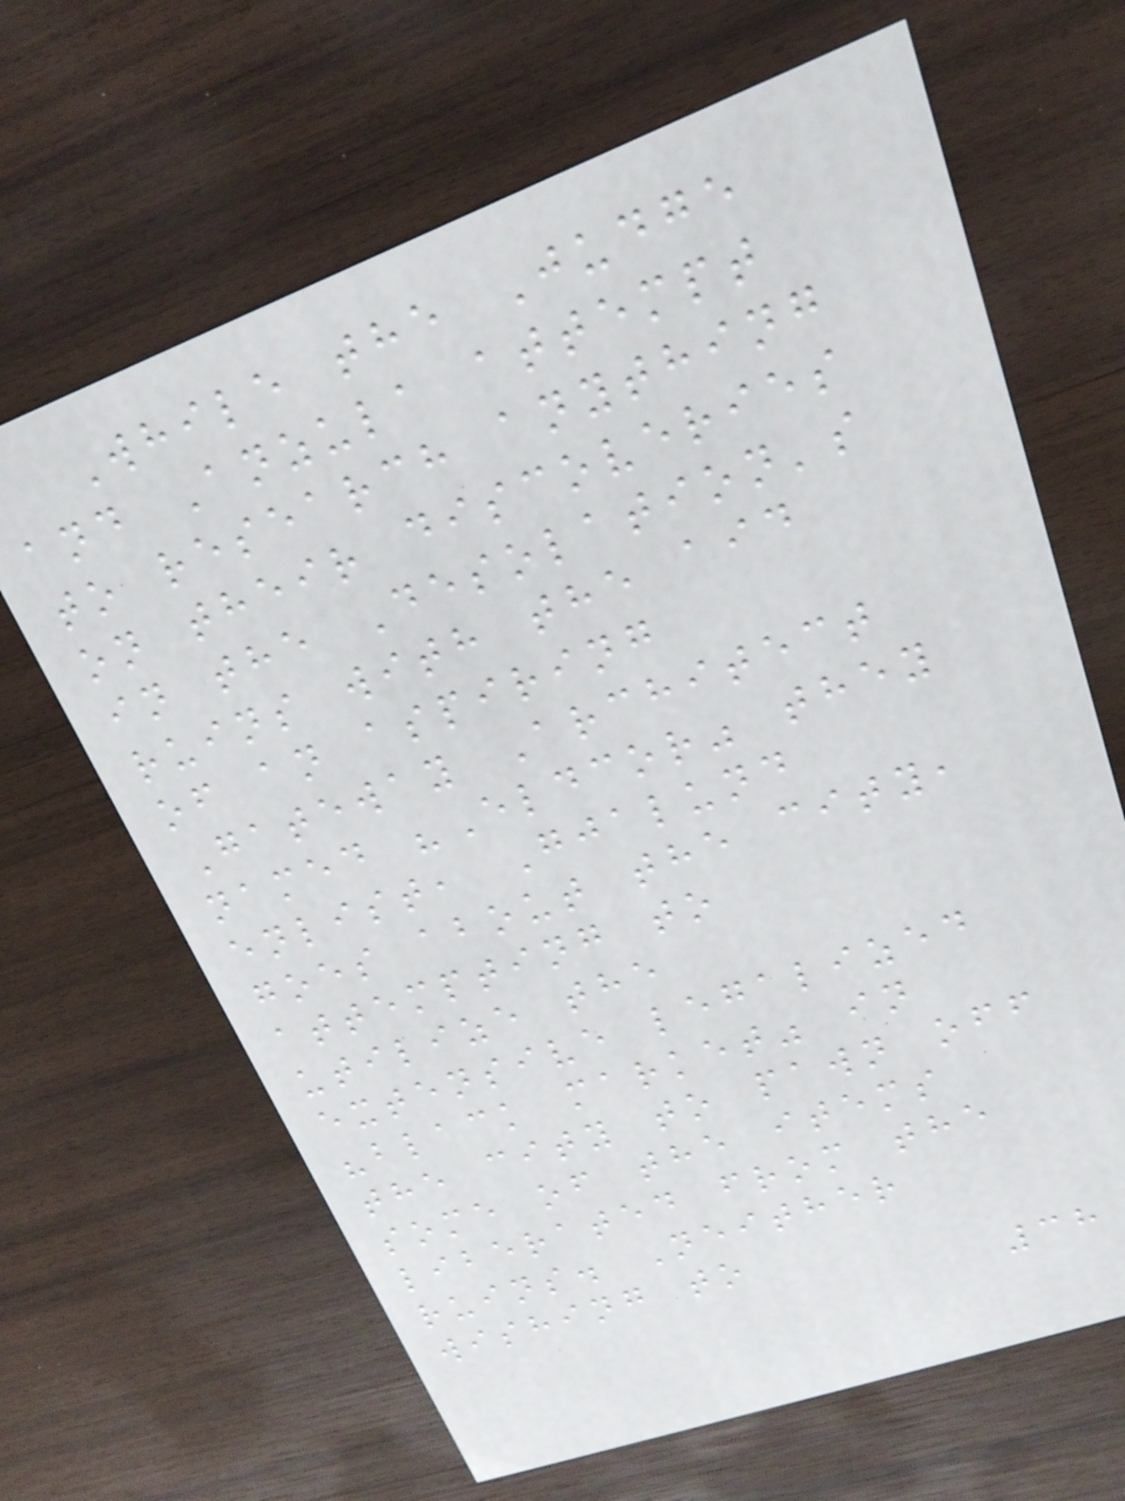While the Judge
and Anzula attempt
to research anything
on their discoveries
in the Desolation's
ruins with the aid
of an aspiring
Gateway Architect
named "Eldcor" they
enlist, Gjalund
goes about the city,
attempting to
utilize the
extensive legalized
"black market" in
the city to pawn off
some of the items
liberated from the
ruins. Neither
wishing to
38
